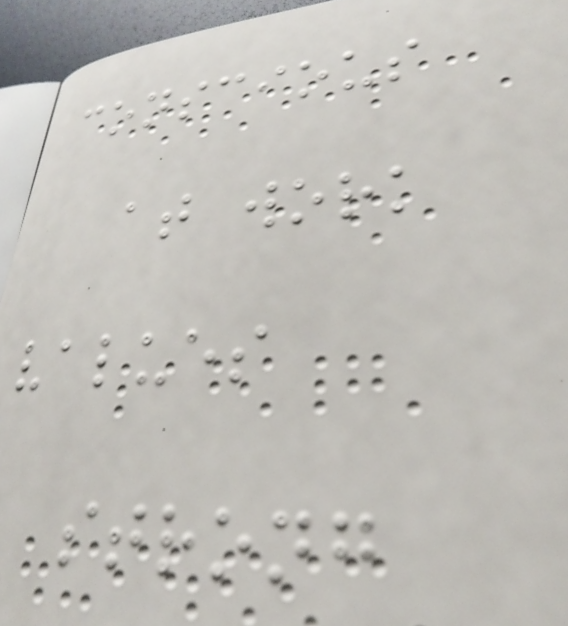conscious
at work
values
strong
